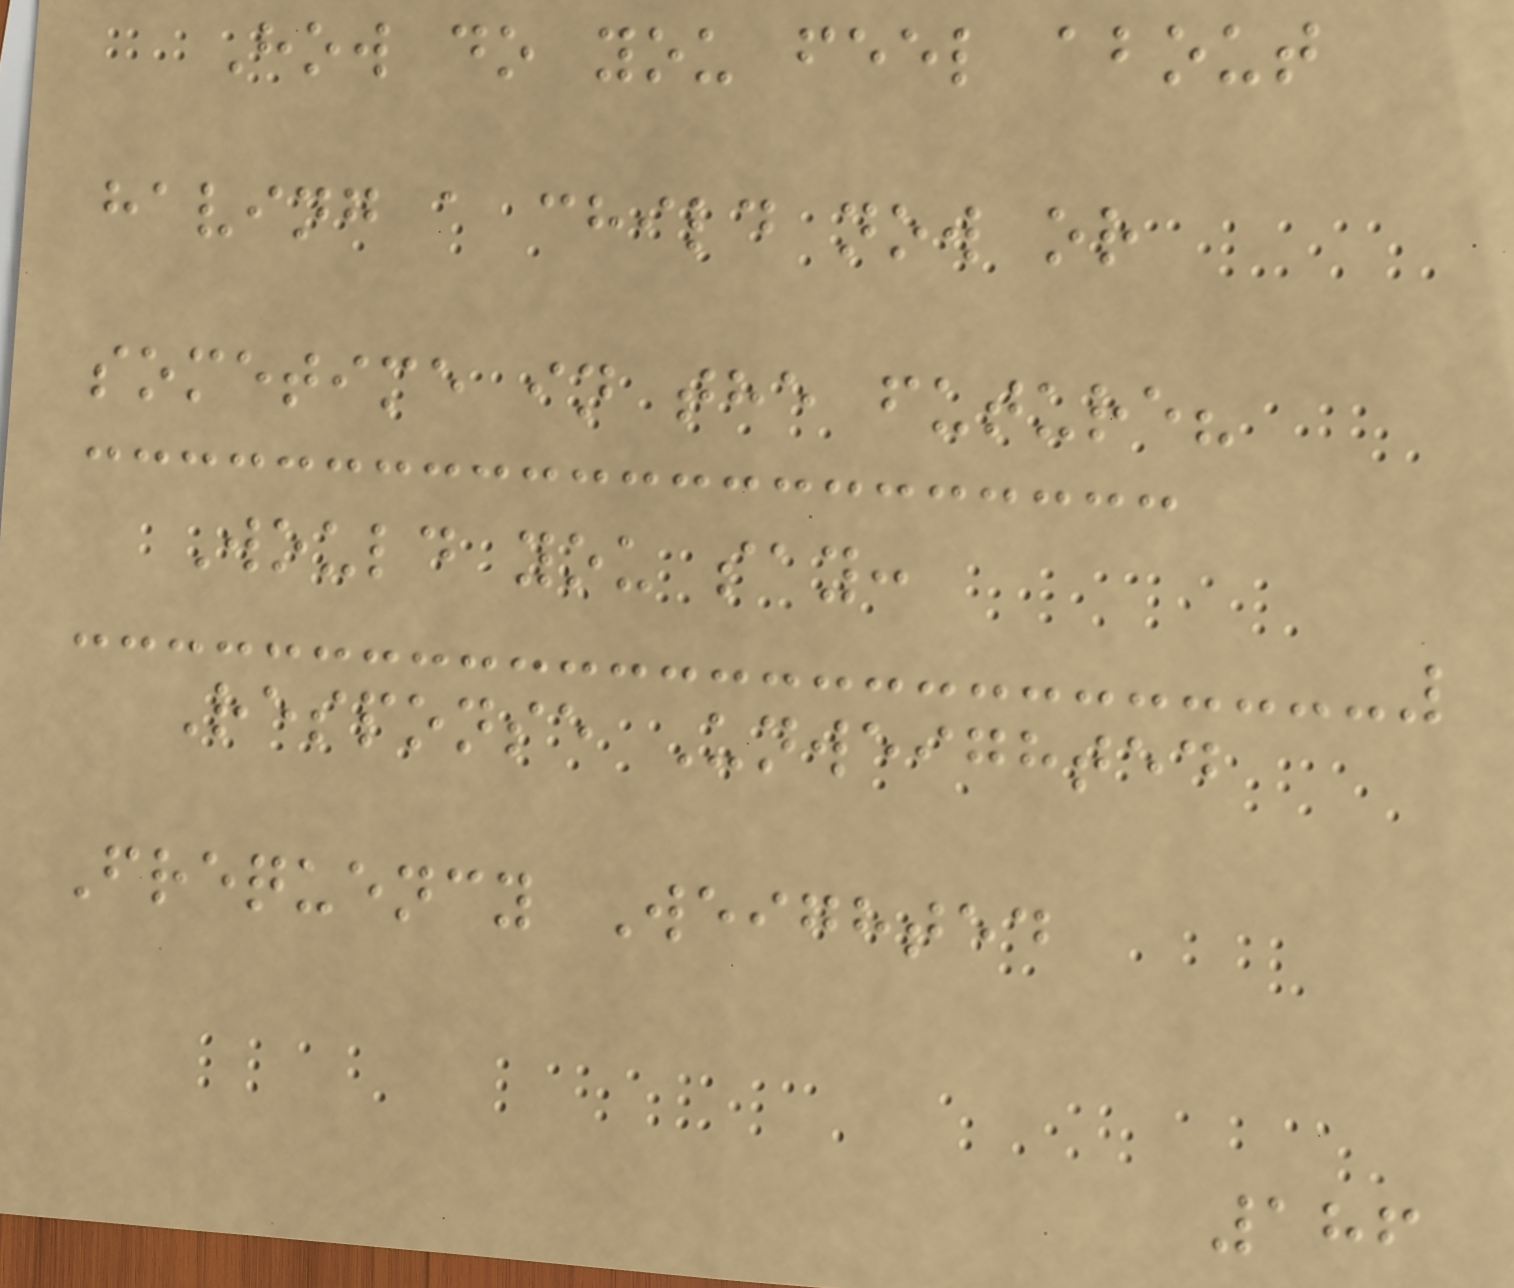How do you feel about
having a child now or
sometime in the future?
Would you say:
Response Unweighted
Frequency Weighted
186
